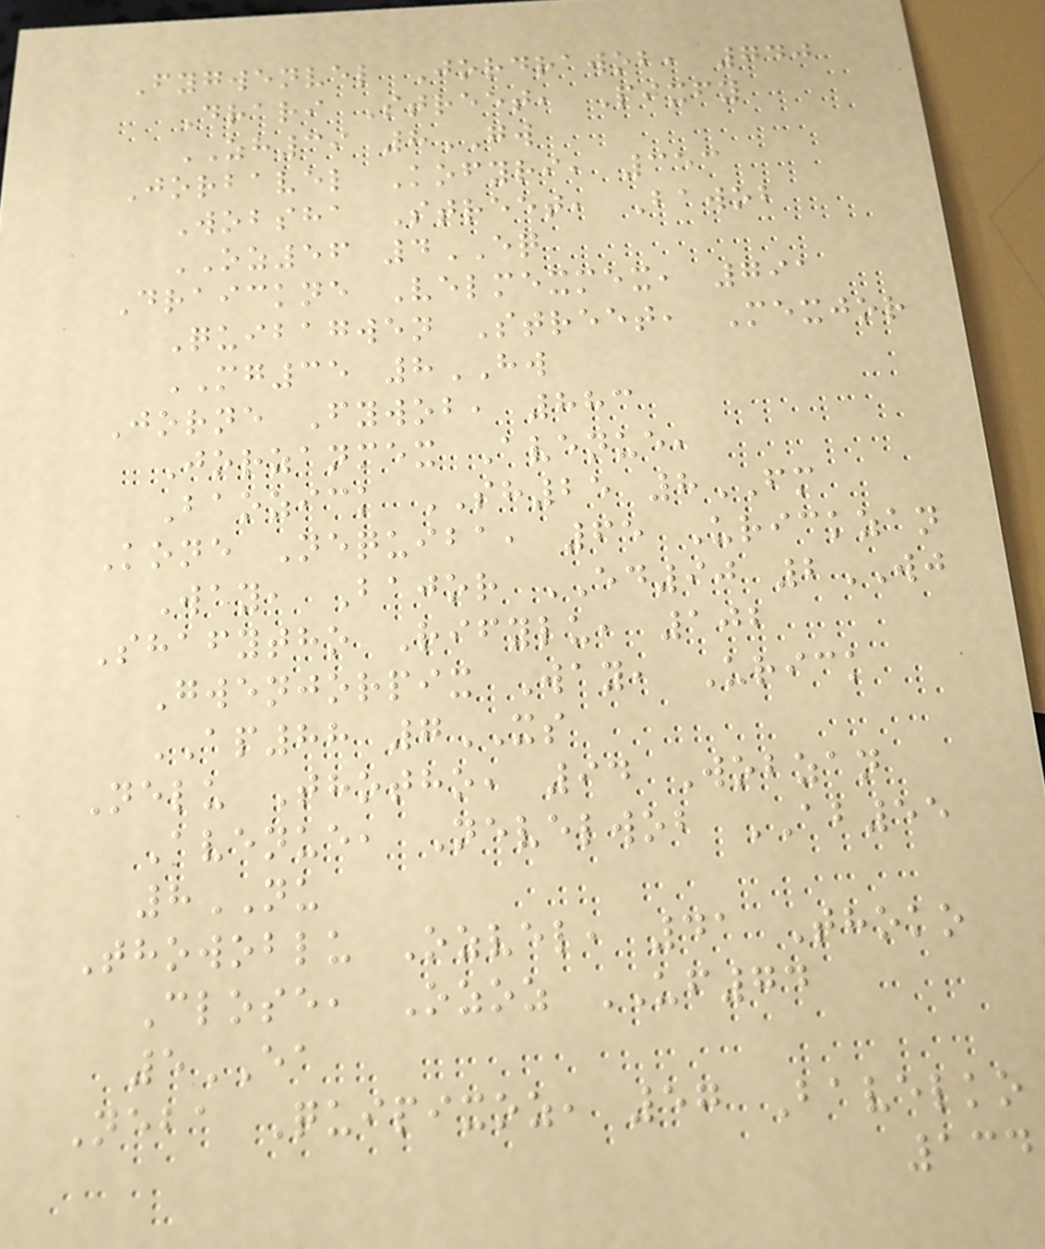Fygwenvel Jordrawob, 740
Drari Street, Pixfy
ZH39 8GW
Jorbavel Kofyri, 353
Wobsha Street, Bawob
OZ56 4EQ
Draickne Velmexmex, 791
Quibagwen Street, Mexjor
MG35 8HW
Jorne Fywob, 883
Jorzanmex Avenue,
Baozick SH25 8FM
Kone Nequiba, 65 Urickzan
Way, Bajor ED90 2WJ
Shafytho Rifylu, 102
Gwenjorpix Way, Urick
AP88 7XS
Nelu Thotho, 94 Wobzan
Avenue, Nevelwob AB55
8NU
Thowoblu Ozvel, 41 Thoko
Close, Ozoz UF74
5EA
Neba Quipixoz, 57 Bavelko
134
